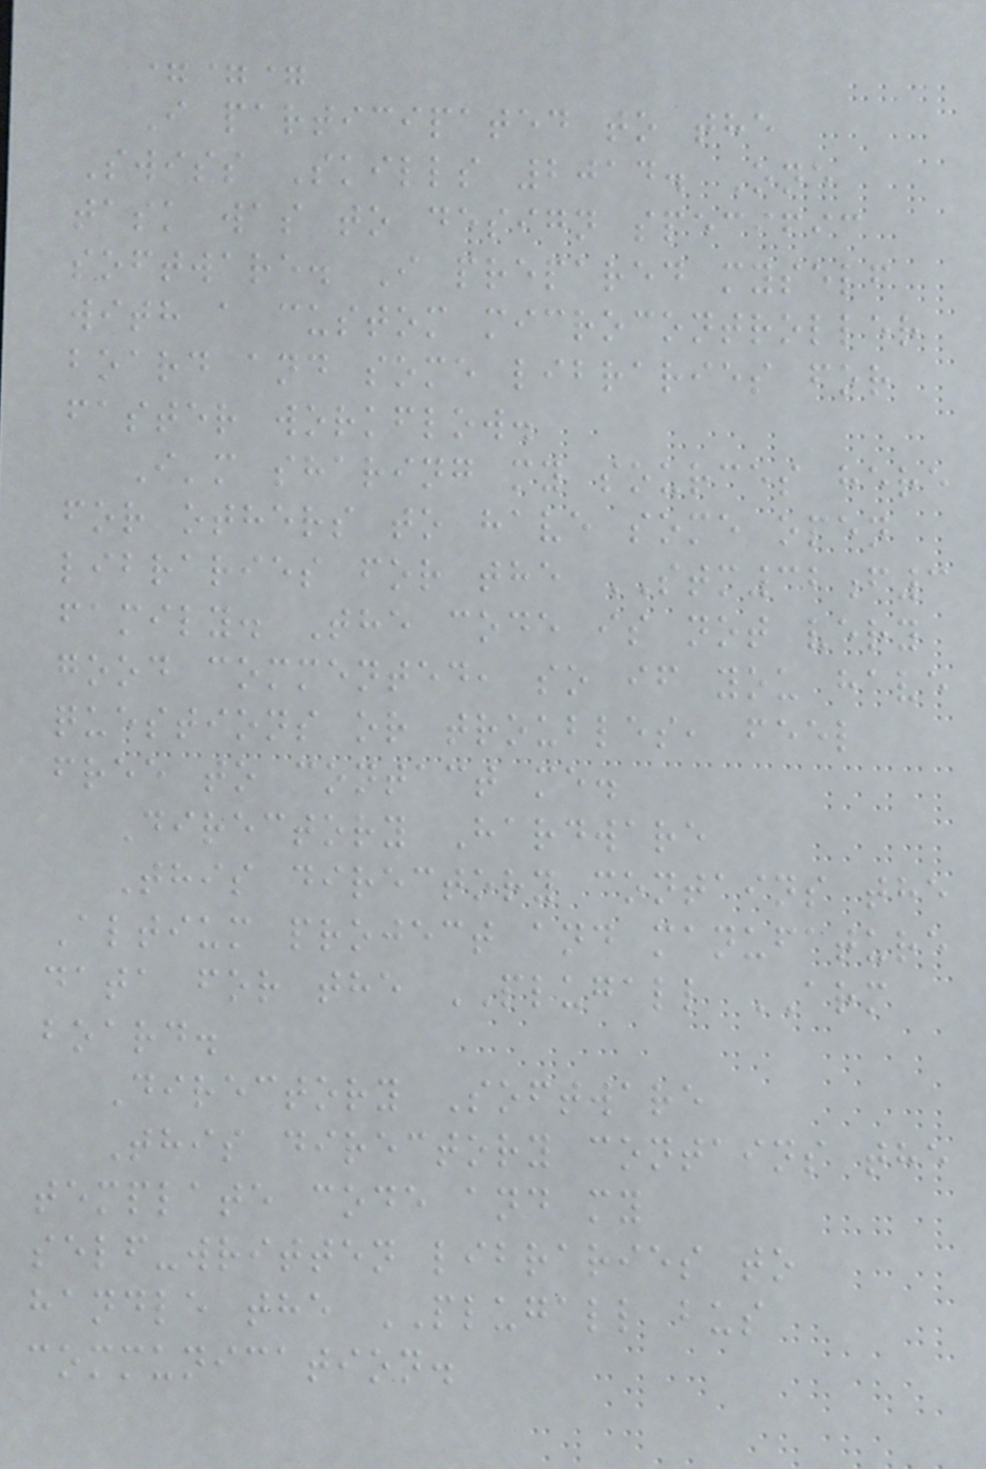===
I participated to the
Swiss Skills 2014. One
task was to design specific
software. I prepared myself
with a custom microcontroller
board and some libraries for
faster workflow.
I'm sharing my sources here
for others to have some open
libraries for the STM32f3
family. The code is not very
good commented, so if you have
questions or troubles, feel
free to contact me.
Directory Hardware
This directory contains the
Altium project and manufature
data for the PLUGALL ARM
board.
Directory Software
This directory contains the
template code and my
self-written libraries to
handle the PLUGALL bus
communication.
